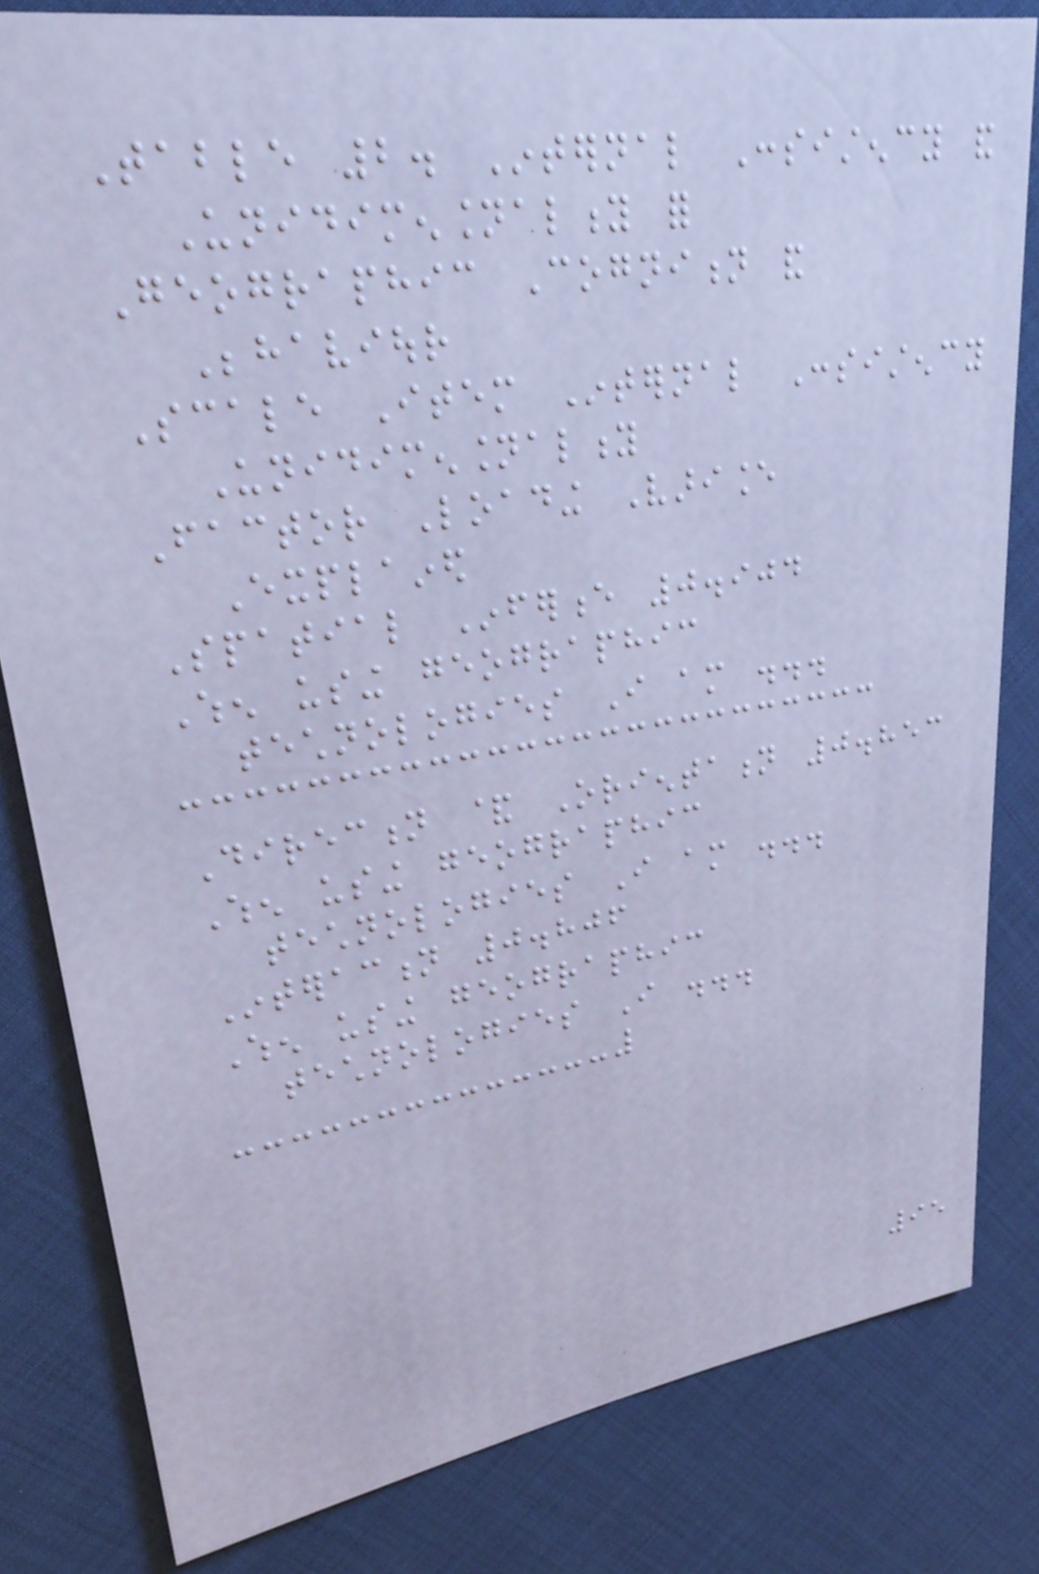Table 2. Internal Consistency and
Unidimensionality for
Geographic Cognition and
Behaviour
Scale Item Internal Consistency
Unidimensionality
Factor Loading Variance
Explained
Spatial Inference 0.904
When using geographic
technologies I am ...
Direction & Orientation 0.853
When using geographic
technologies I am ...
Interaction 0.806
When using geographic
technologies I ...
95
